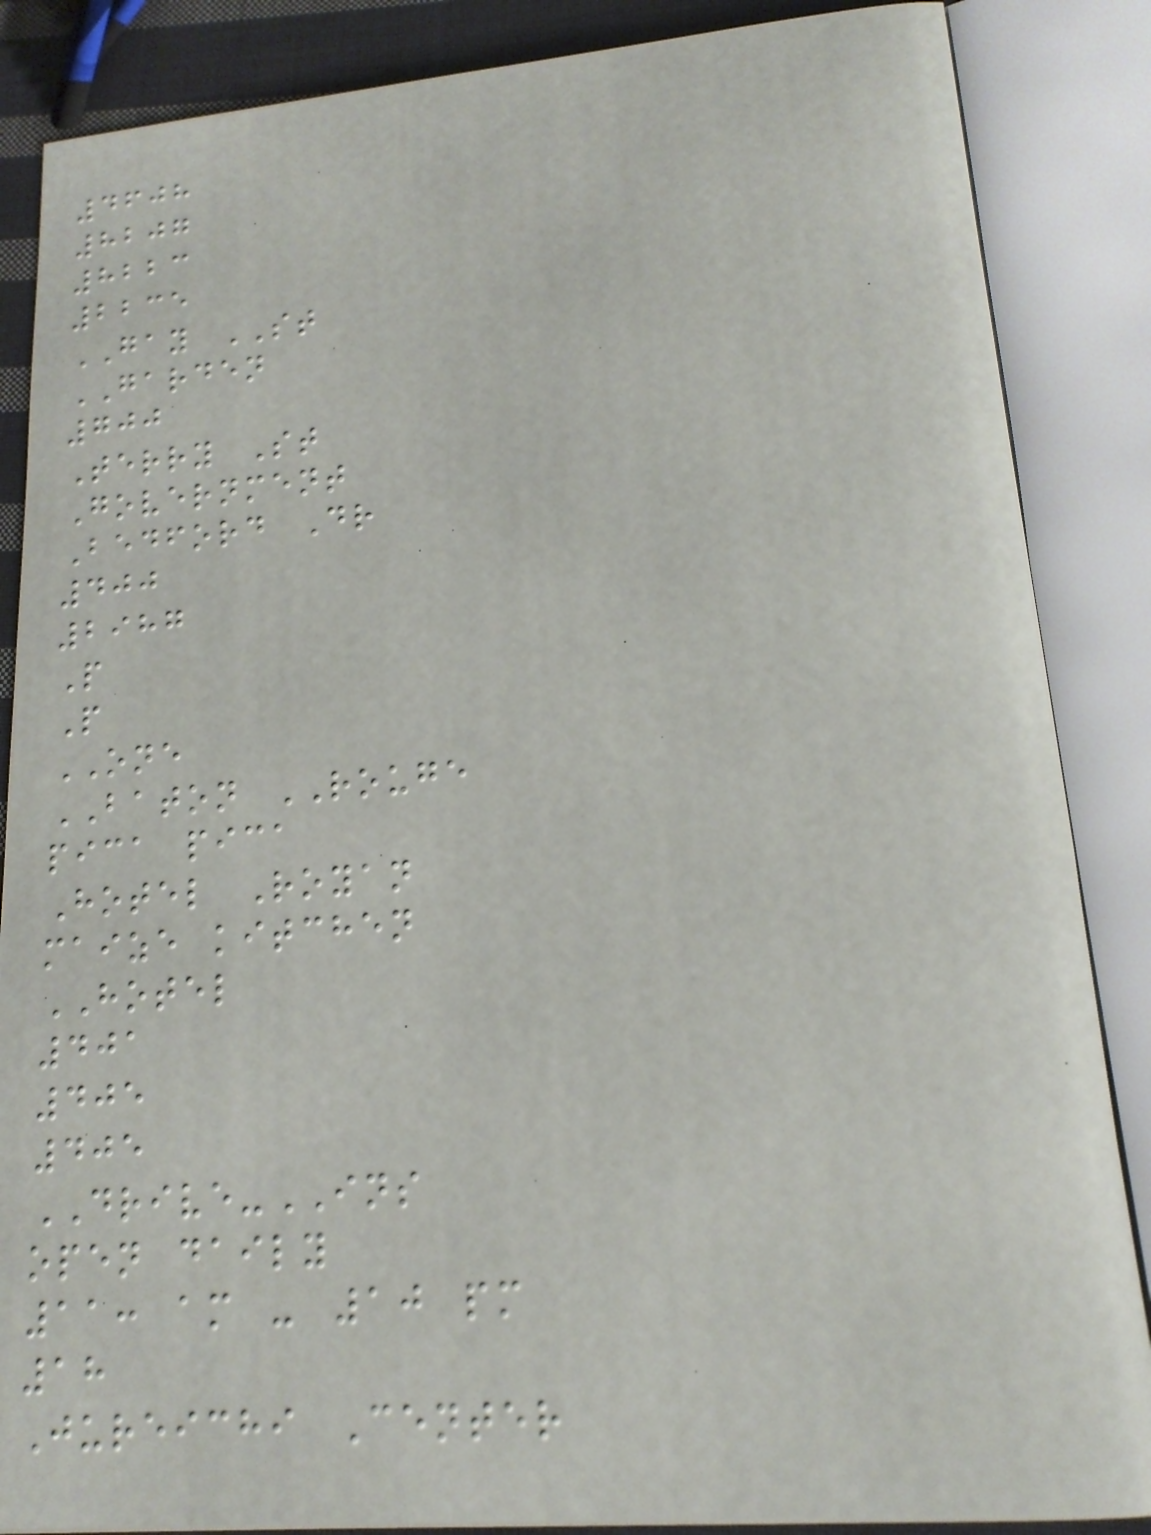4608
8207
8223
2235
GAY ST
GARDEN
700
Terry St
Government
Bedford Dr
400
2987
P
P
ONE
BATON ROUGE
pica pica
Hotel Royan
maize kitchen
HOTEL
401
405
405
DRIVE-INS
open daily
11: am - 10 pm
18
Jureichi Center
